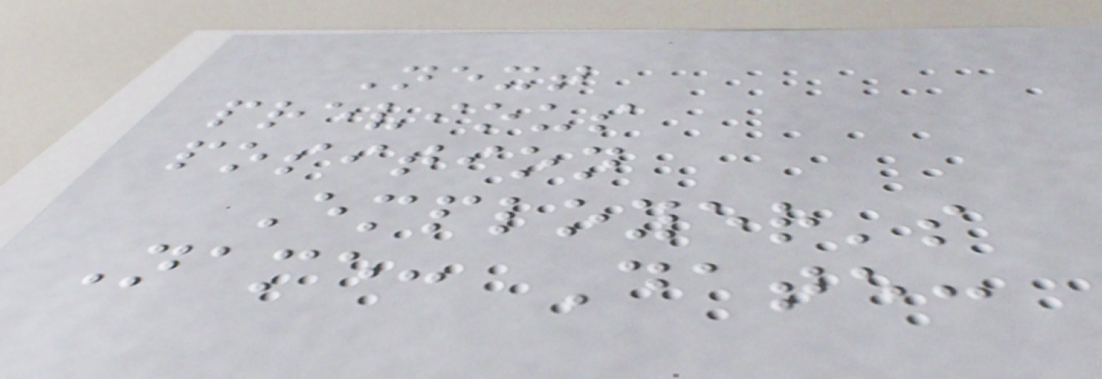Next
previous
position
Employer's
Name: Date:
